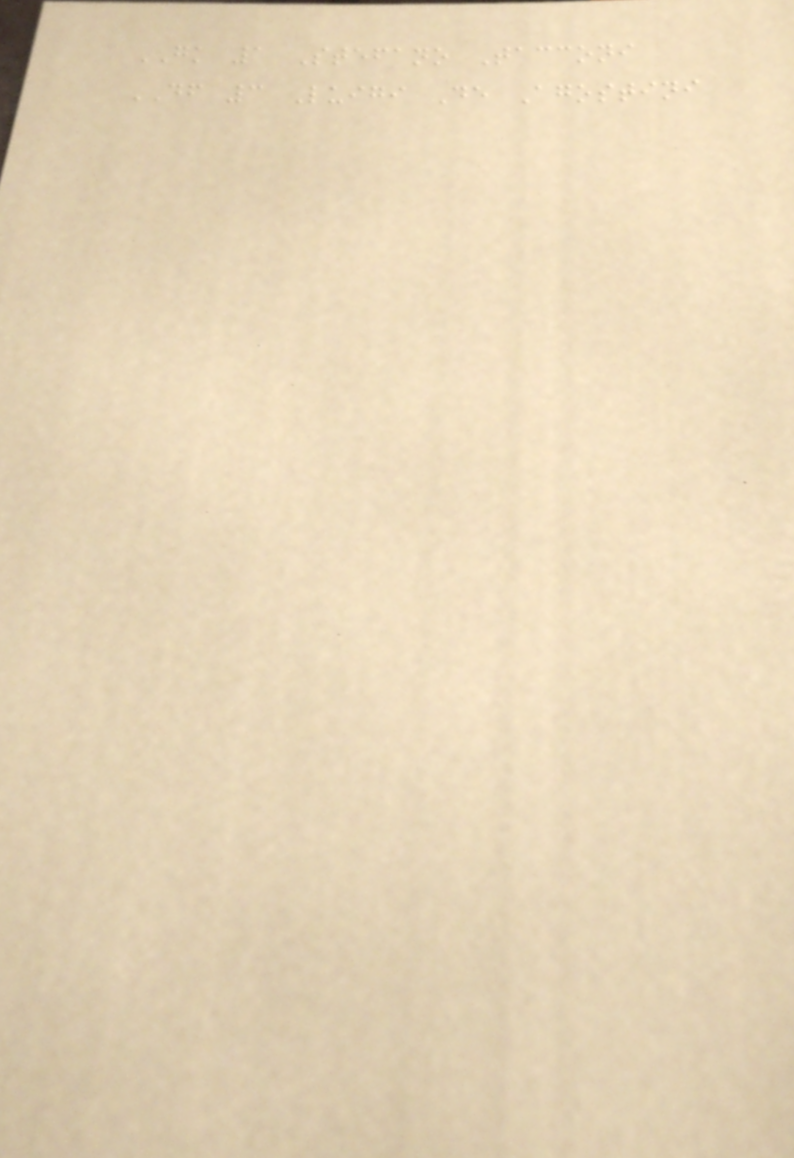GK 1 Stefano Tacconi
DF 3 Luigi De Agostini
